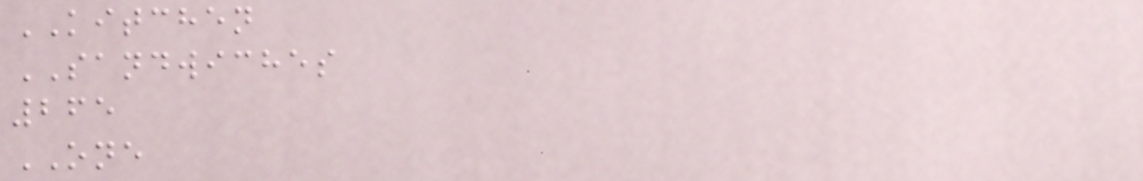KITCHEN
SANDWICHES
265
ONE
